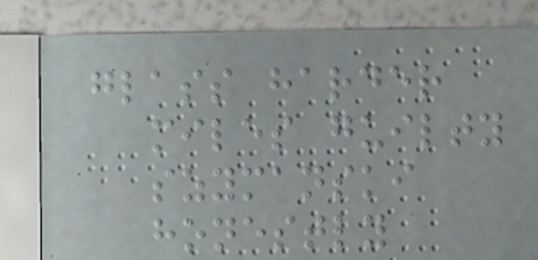glass harder
miles guilty
szymanski
honestly
